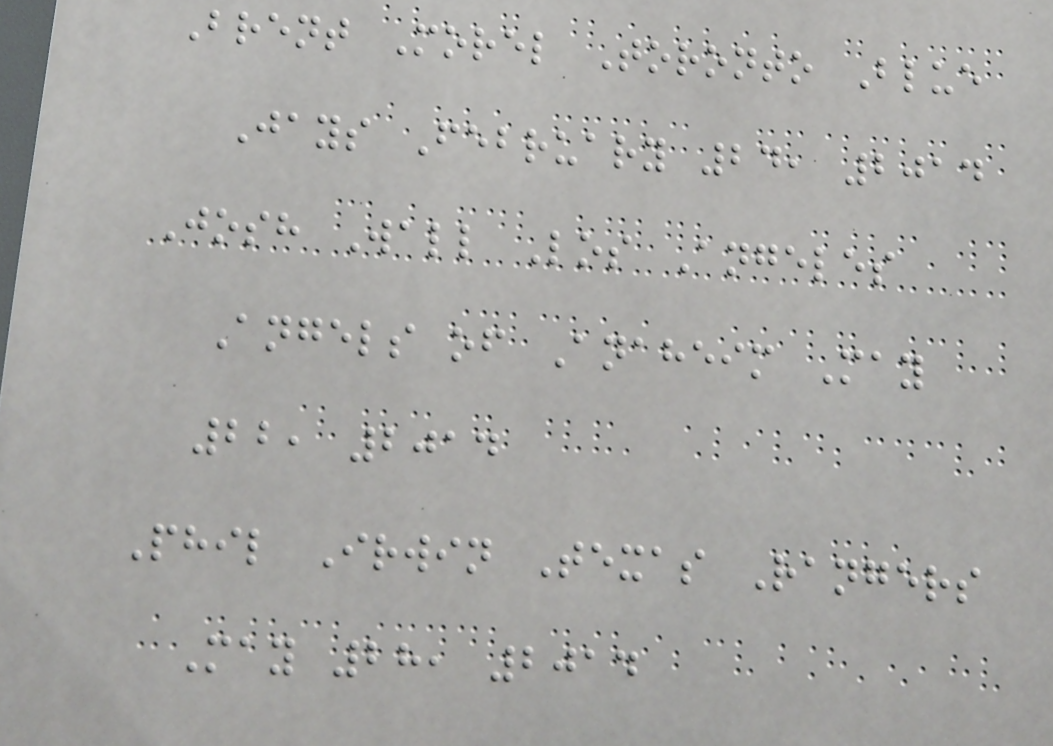Brent Morel Toronto Blue
Jays February 24, 2014
Josh Wall Los Angeles
Angels of Anaheim May
22, 2014
Phil Irwin Texas Rangers
May 28, 2014
